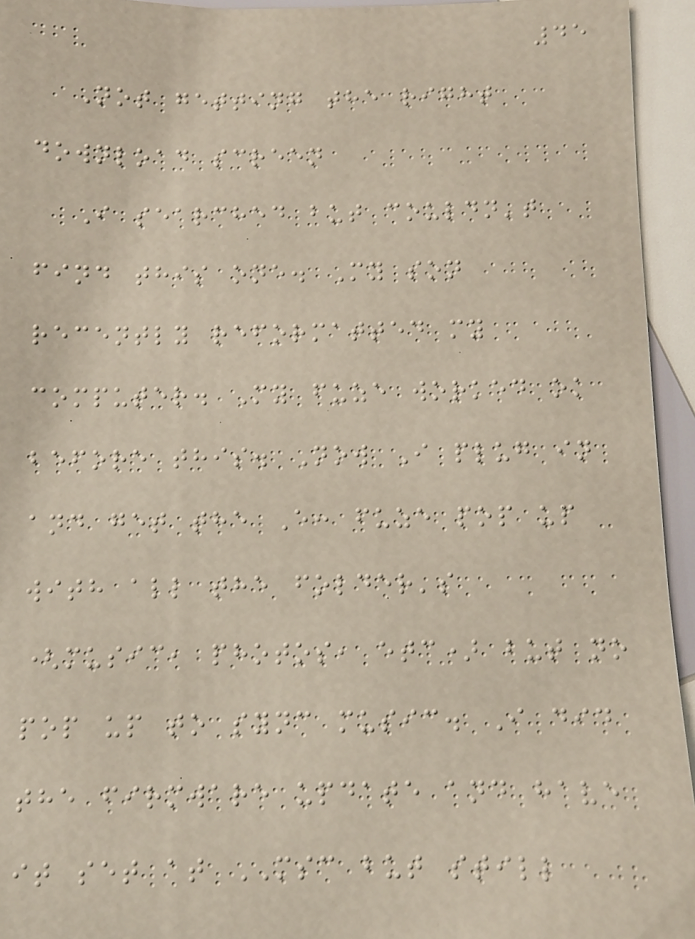45
Not getting the right
download screen
I searched but couldn't
find this one. My son
recently reformatted my
computer. My fuze worked ok
before this. Now I plug in
and get the E: fuze pop up
with all the folder's
(music, photos, etc) but no
pop up to sync music. I did
the firmware update and have
it set at MSC but still
